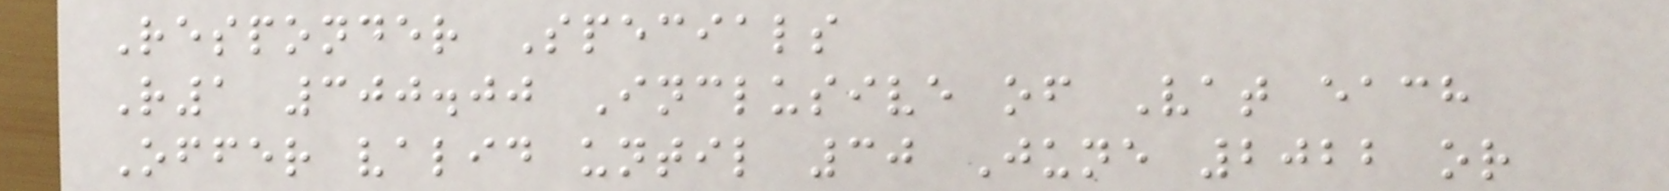Responder Specials
R1 300.00 Inclusive of Vat each
Offer valid until 30 June 2022 or
